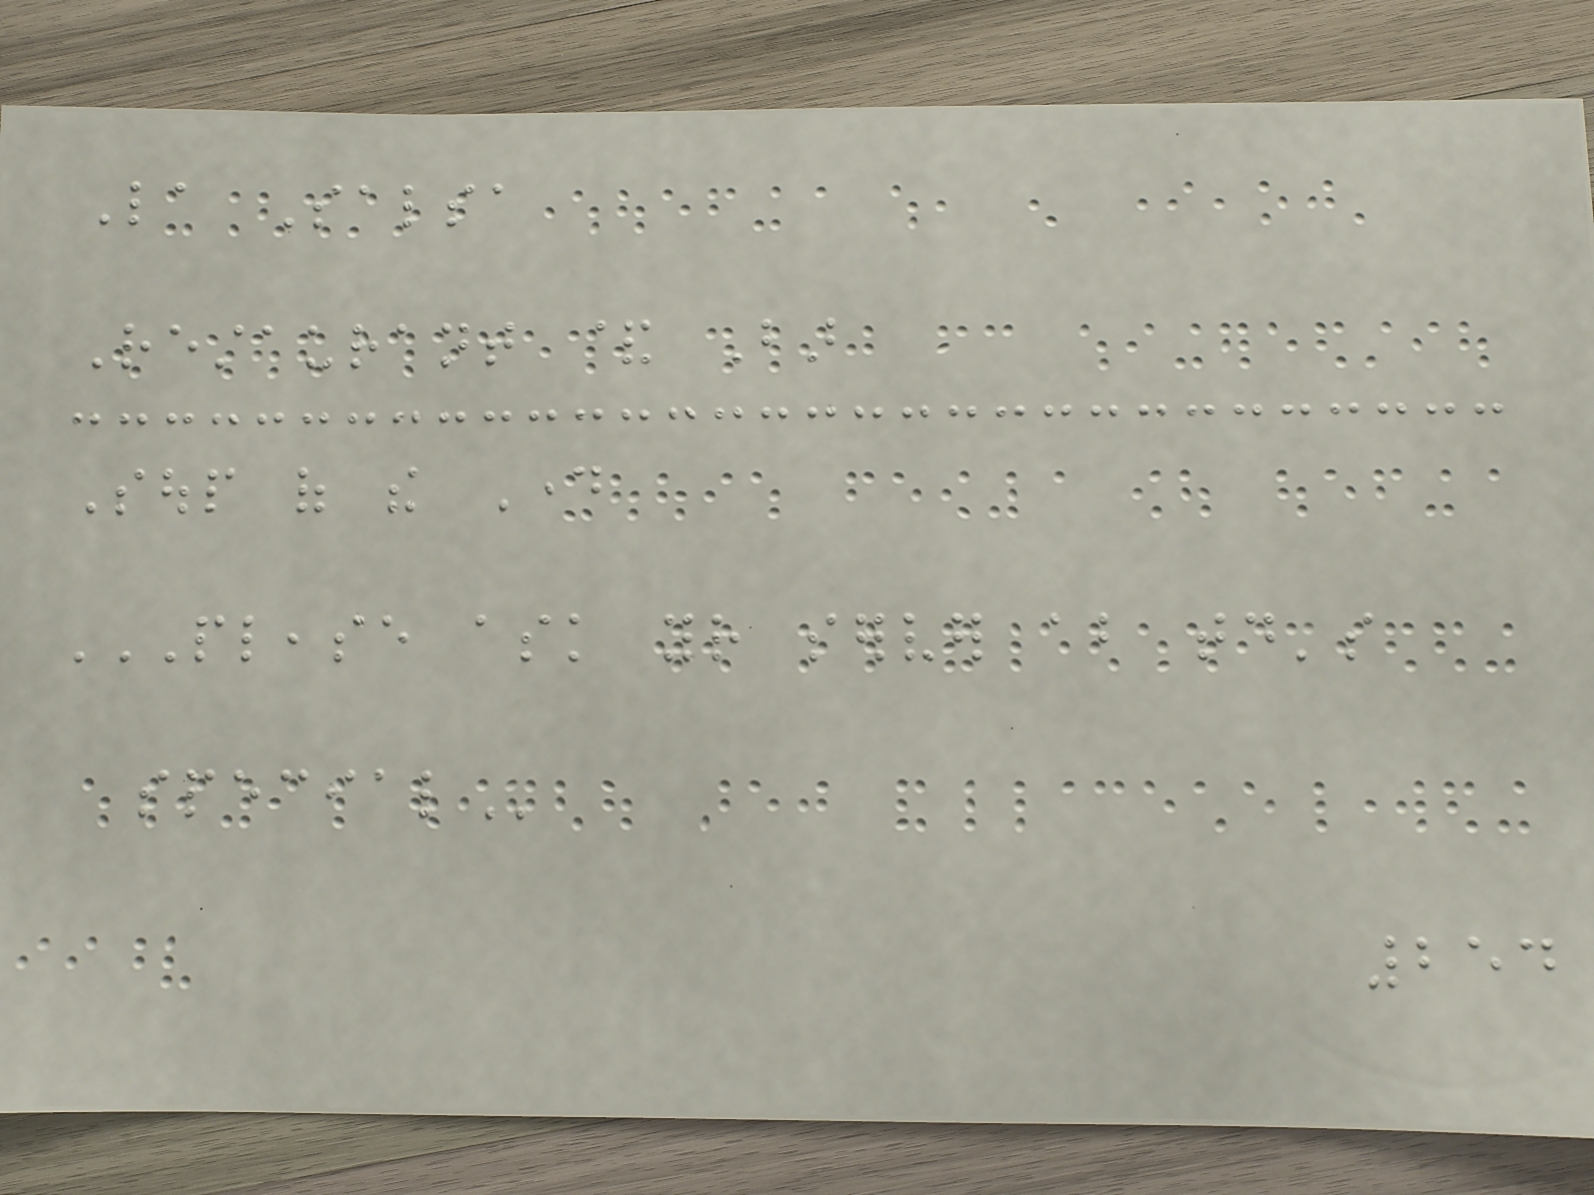La Salsa
Restaurant & Bar
Soup of the Day
PLEASE ASK YOUR SERVER ABOUT TODAY'S
SPECIAL
254
